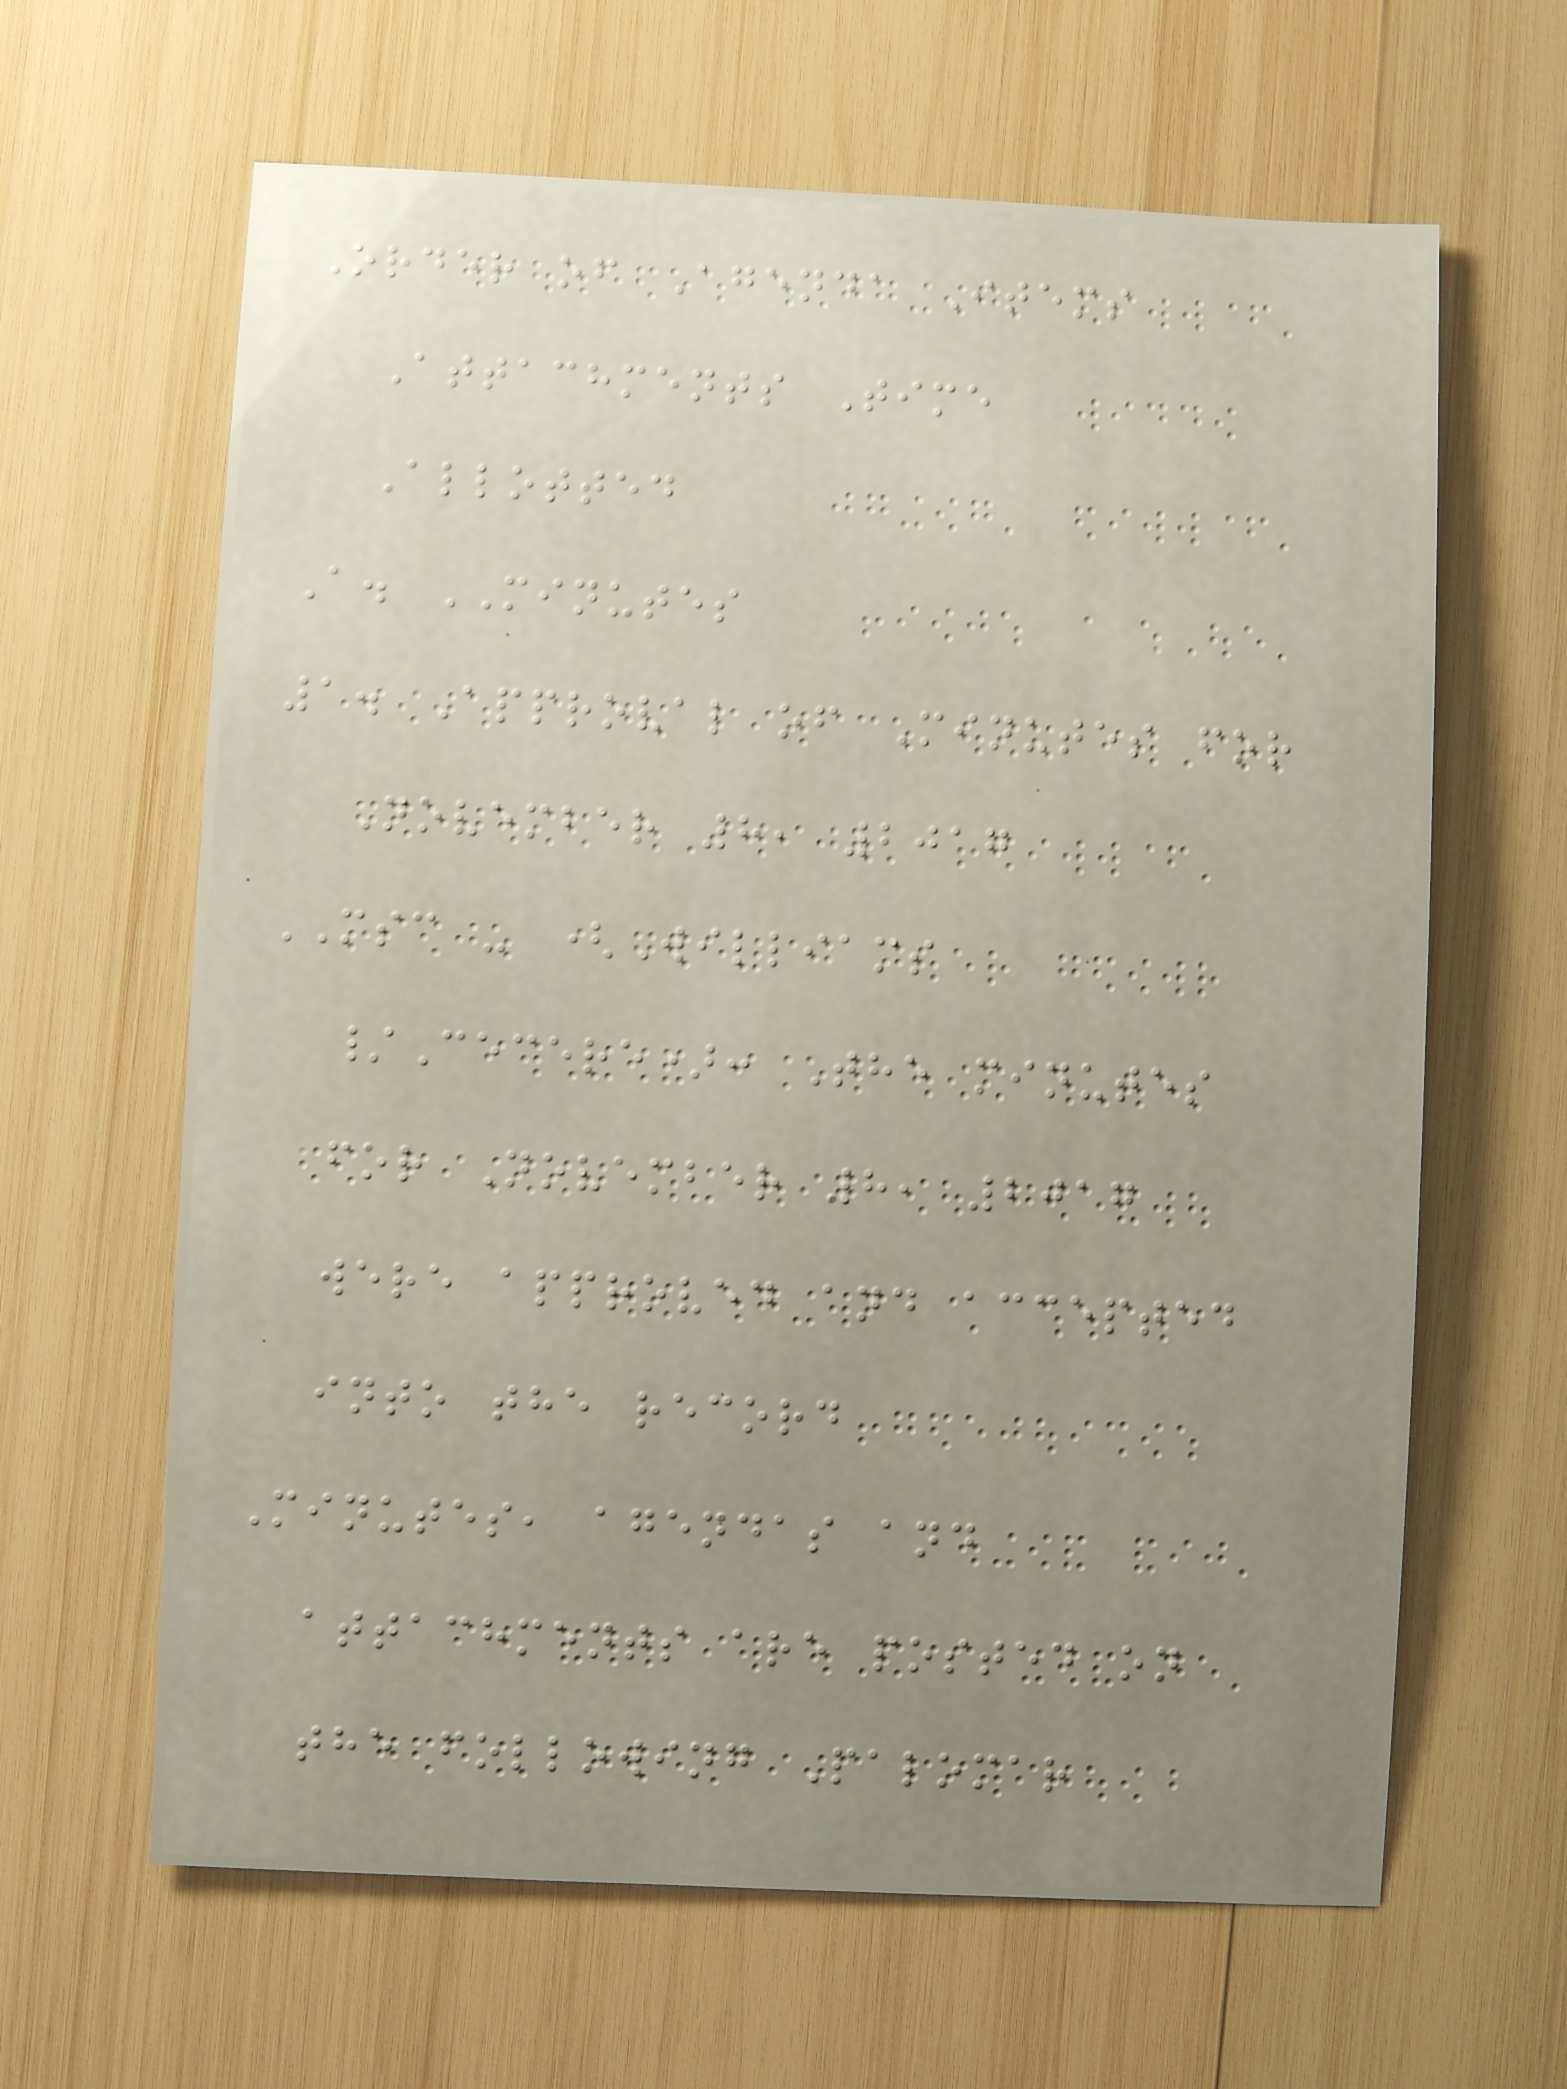Order of Agenda Items
Attachments Time
Allotted
A. MINUTES
1. Approval of Minutes for
November 8, 2017
MSC - (Williams
/Cecere): The minutes
for November 8, 2017
were approved and accepted
into the record
Minutes, agendas and
attachments are posted on
the following Palomar
